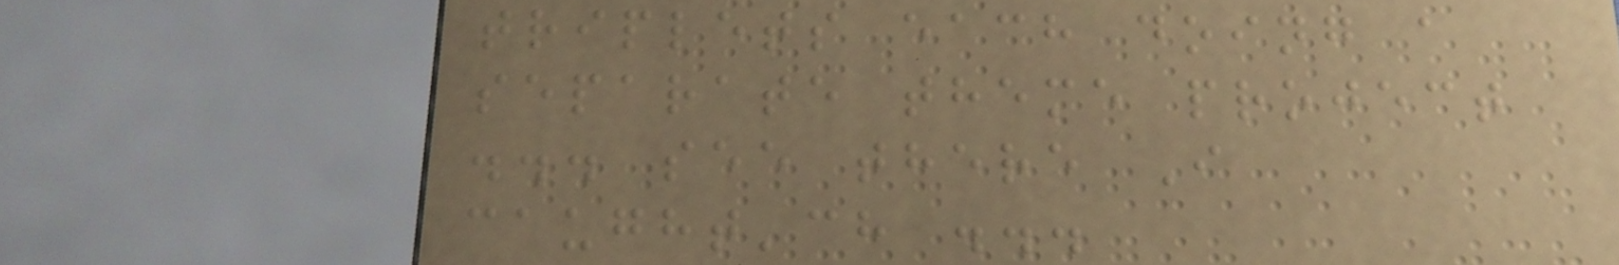triplets each doing a
separate theme project
... see there I
caught'ch ...
